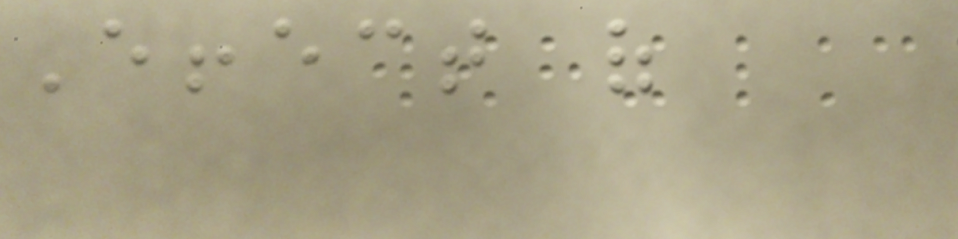Effect of
